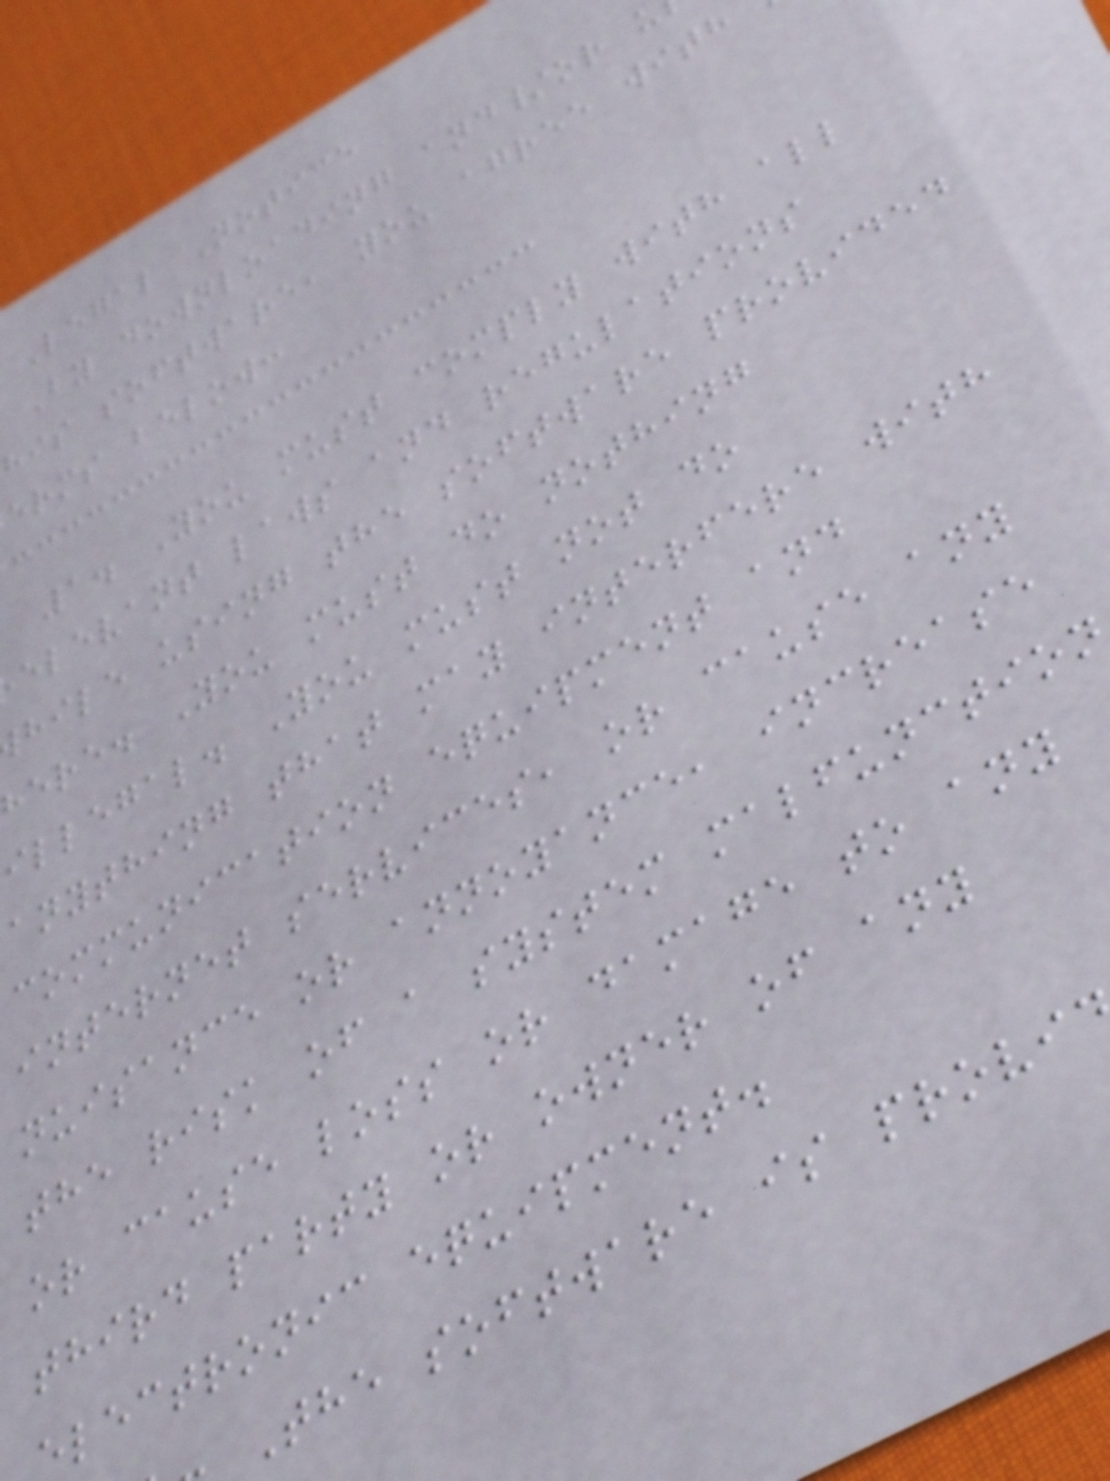Legal Notice
By downloading and/or u
his software, you agree with
erms below:
1. You must comply with all
elevant laws and regulations
hile using the software provided
here. You must do nothing
illegal. You must not do
anything that may interfere with
communication equipment and
internet services, or cause any
nuisance or annoyance, increase
the risk of a system malfunction
or cause loss or damage to any
third party or owner of any
electronic equipment.
The software is provi
